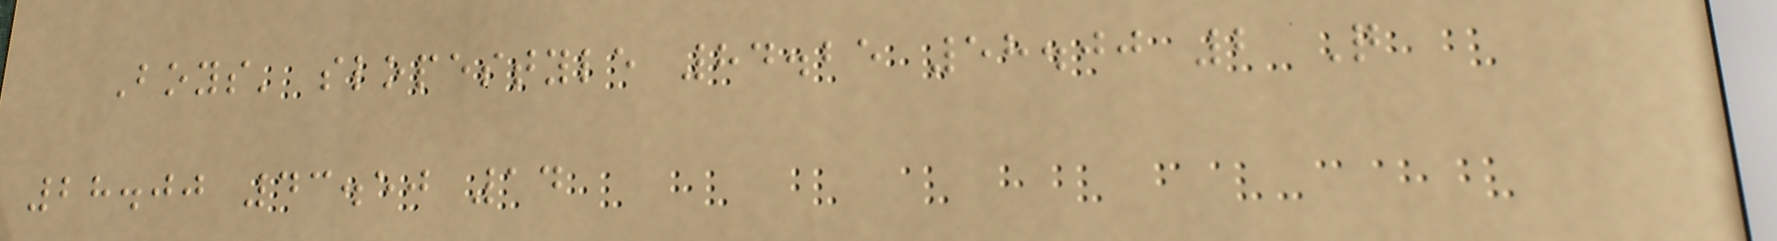Boys' slopestyle 84.25 58.00 2 Q
28.00 43.50 14
